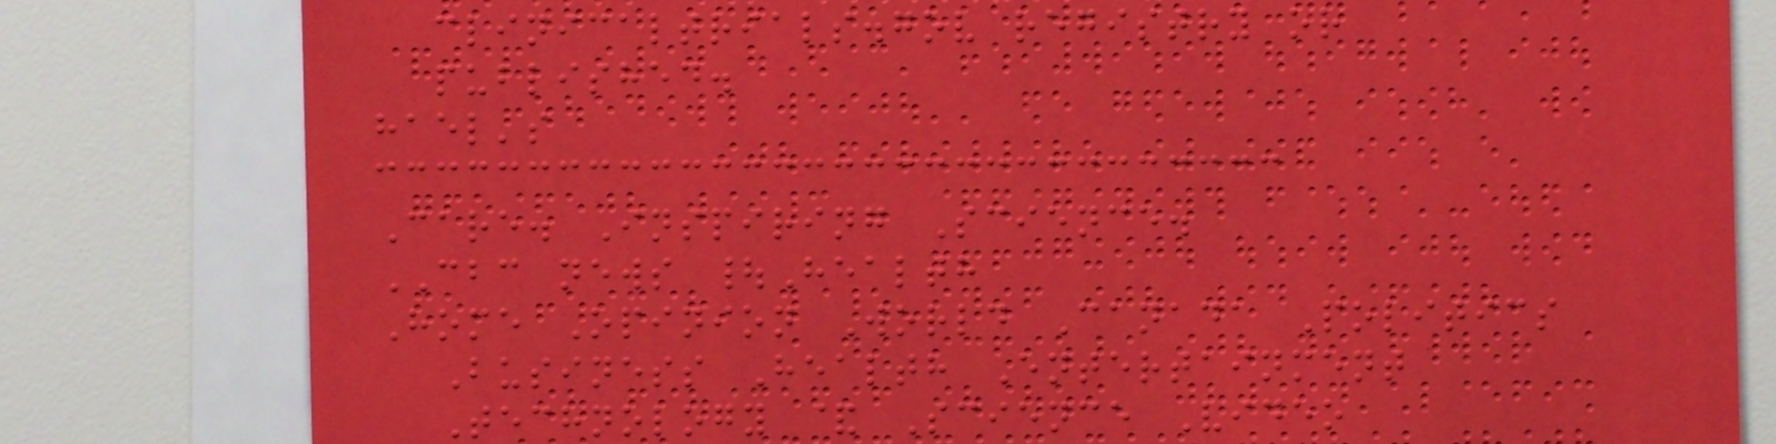clinicaltrials.gov registry or
published.
hael's
Care. Inspiring Science.
CBC news |Health
Home Opinion World Canada Politics
Business Health Entertainment
Technology & Science Video
